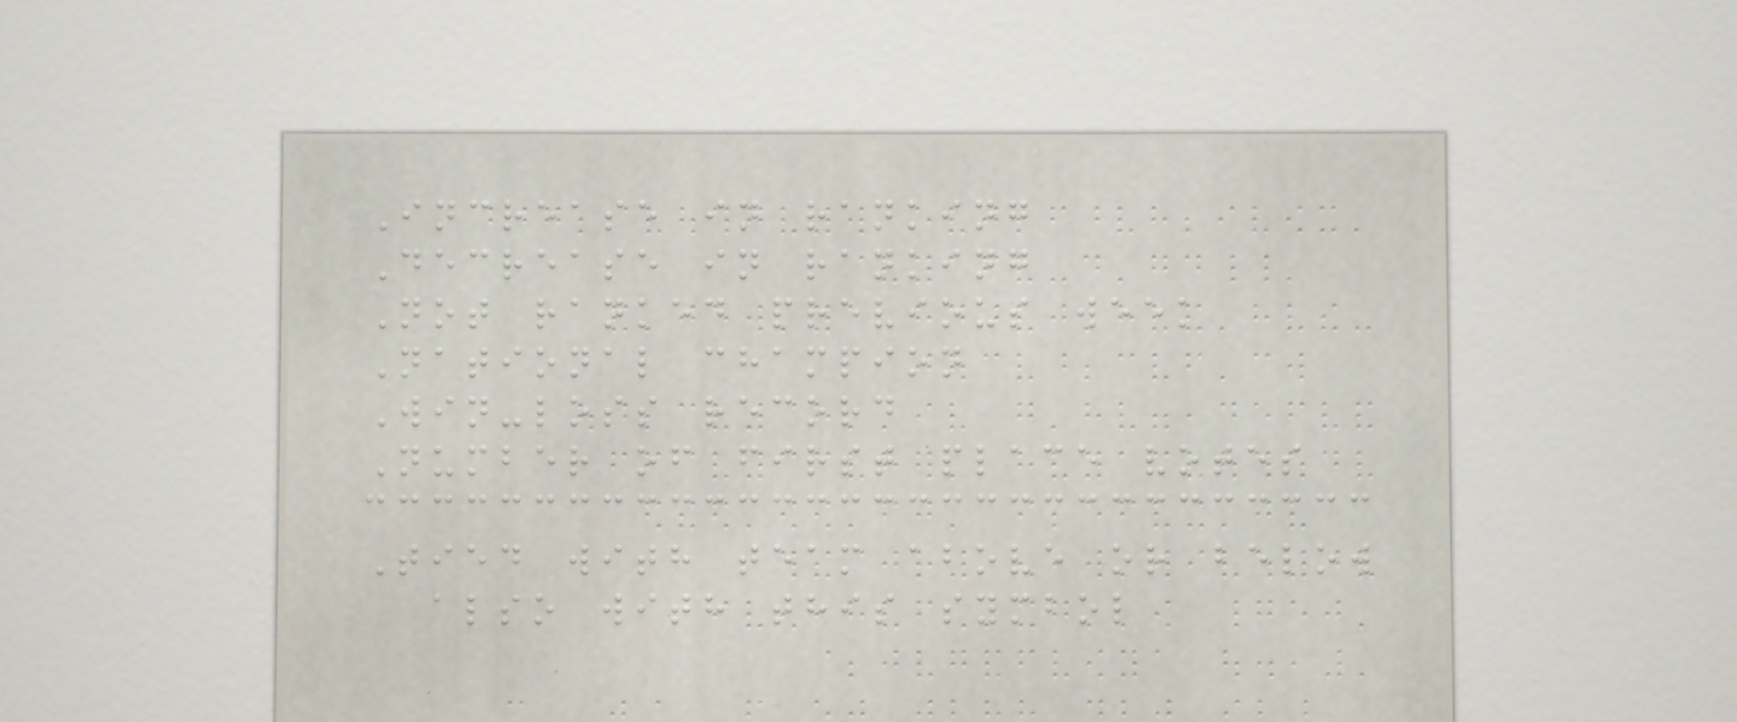Increase in ranking
Decrease in ranking
Not ranked previous week
National champion
Win-loss record
Number of first place votes
Tied with team above or below
also with this symbol
